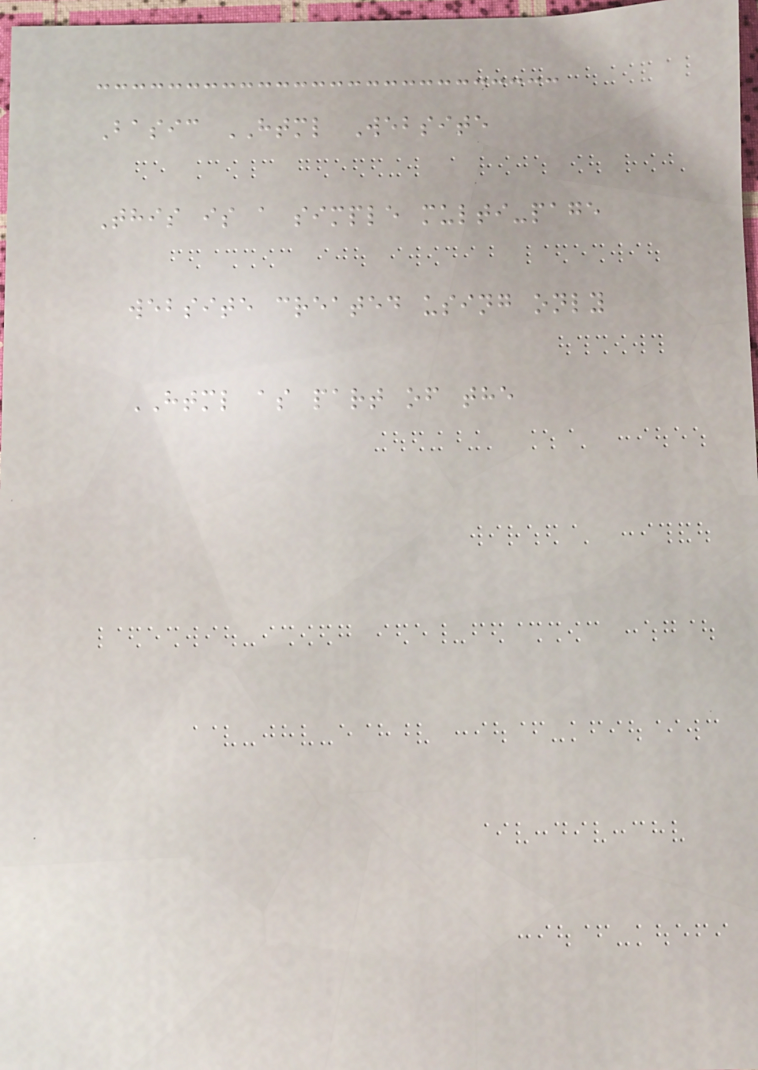Basic HTML Website
This is a simple multi-page
website created using only
HTML as part of the
